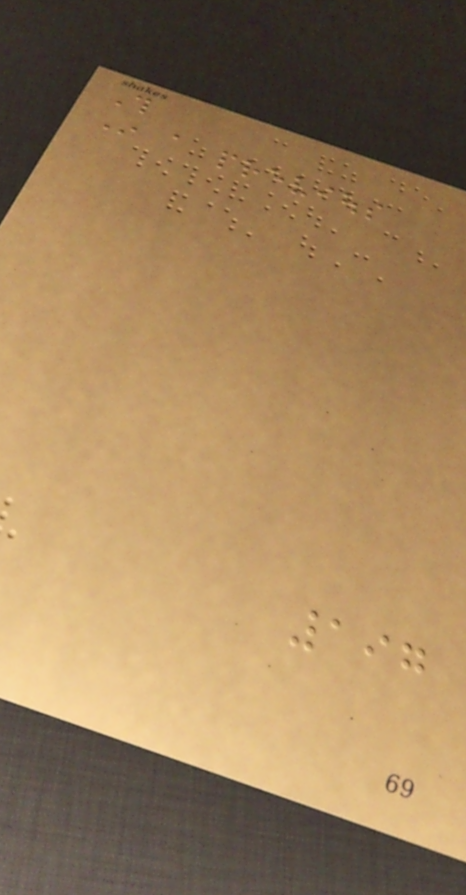This
In a previous
197
